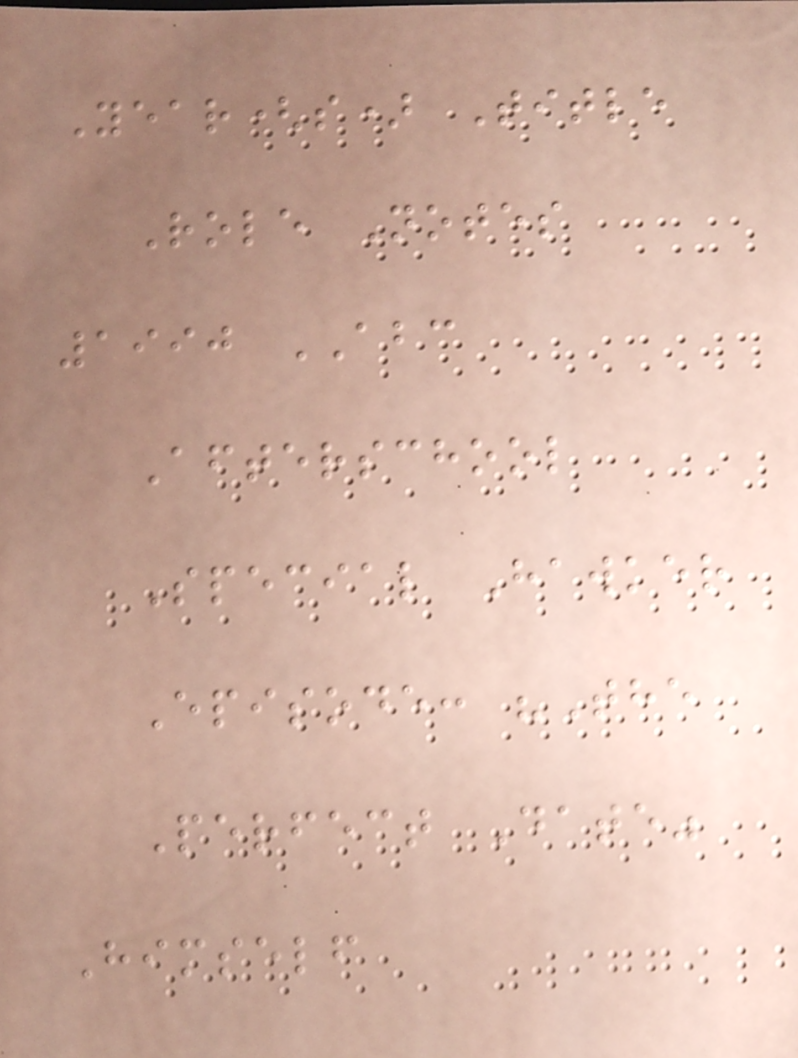Year(s) Title
Role Notes
1990 ABC
Afterschool
Special Hawker
Episode: "The
Perfect Date"
Himself
